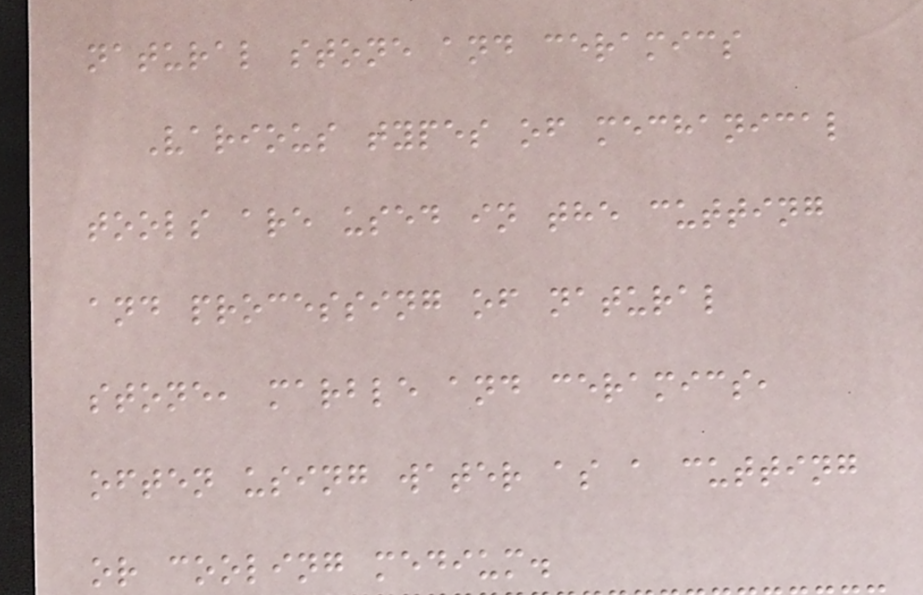natural stone and ceramics
Various types of mechanical
tools are used in the cutting
and processing of natural
stone, marble and ceramics,
often using water as a cutting
or cooling medium.
